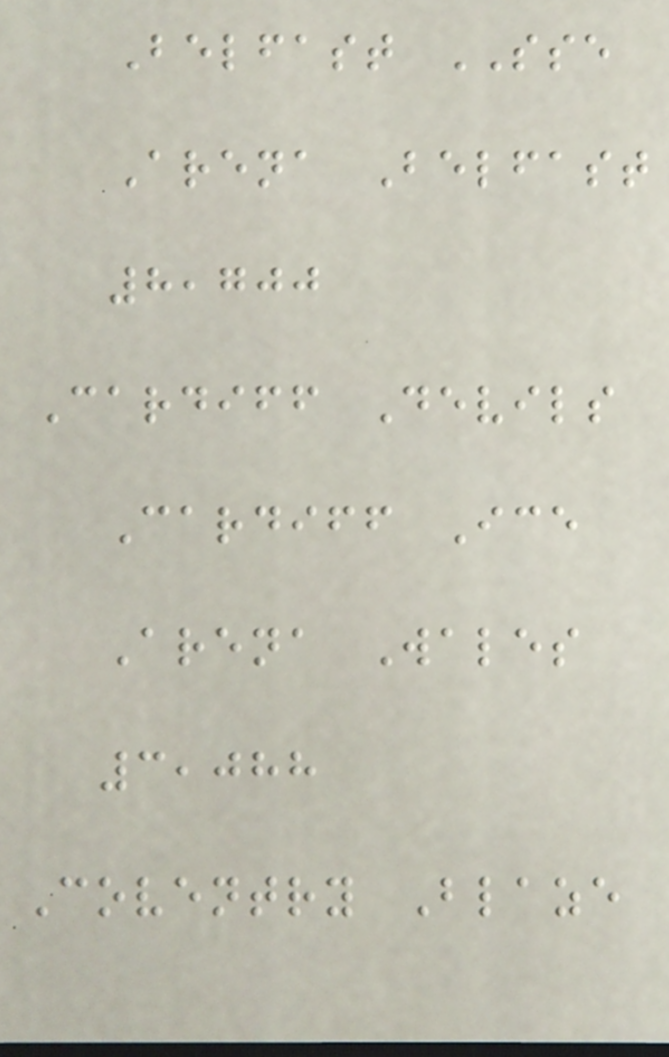Belfast SSE
Arena Belfast
8,700
Cardiff Devils
Cardiff Ice
Arena Wales
3,088
Coventry Blaze
